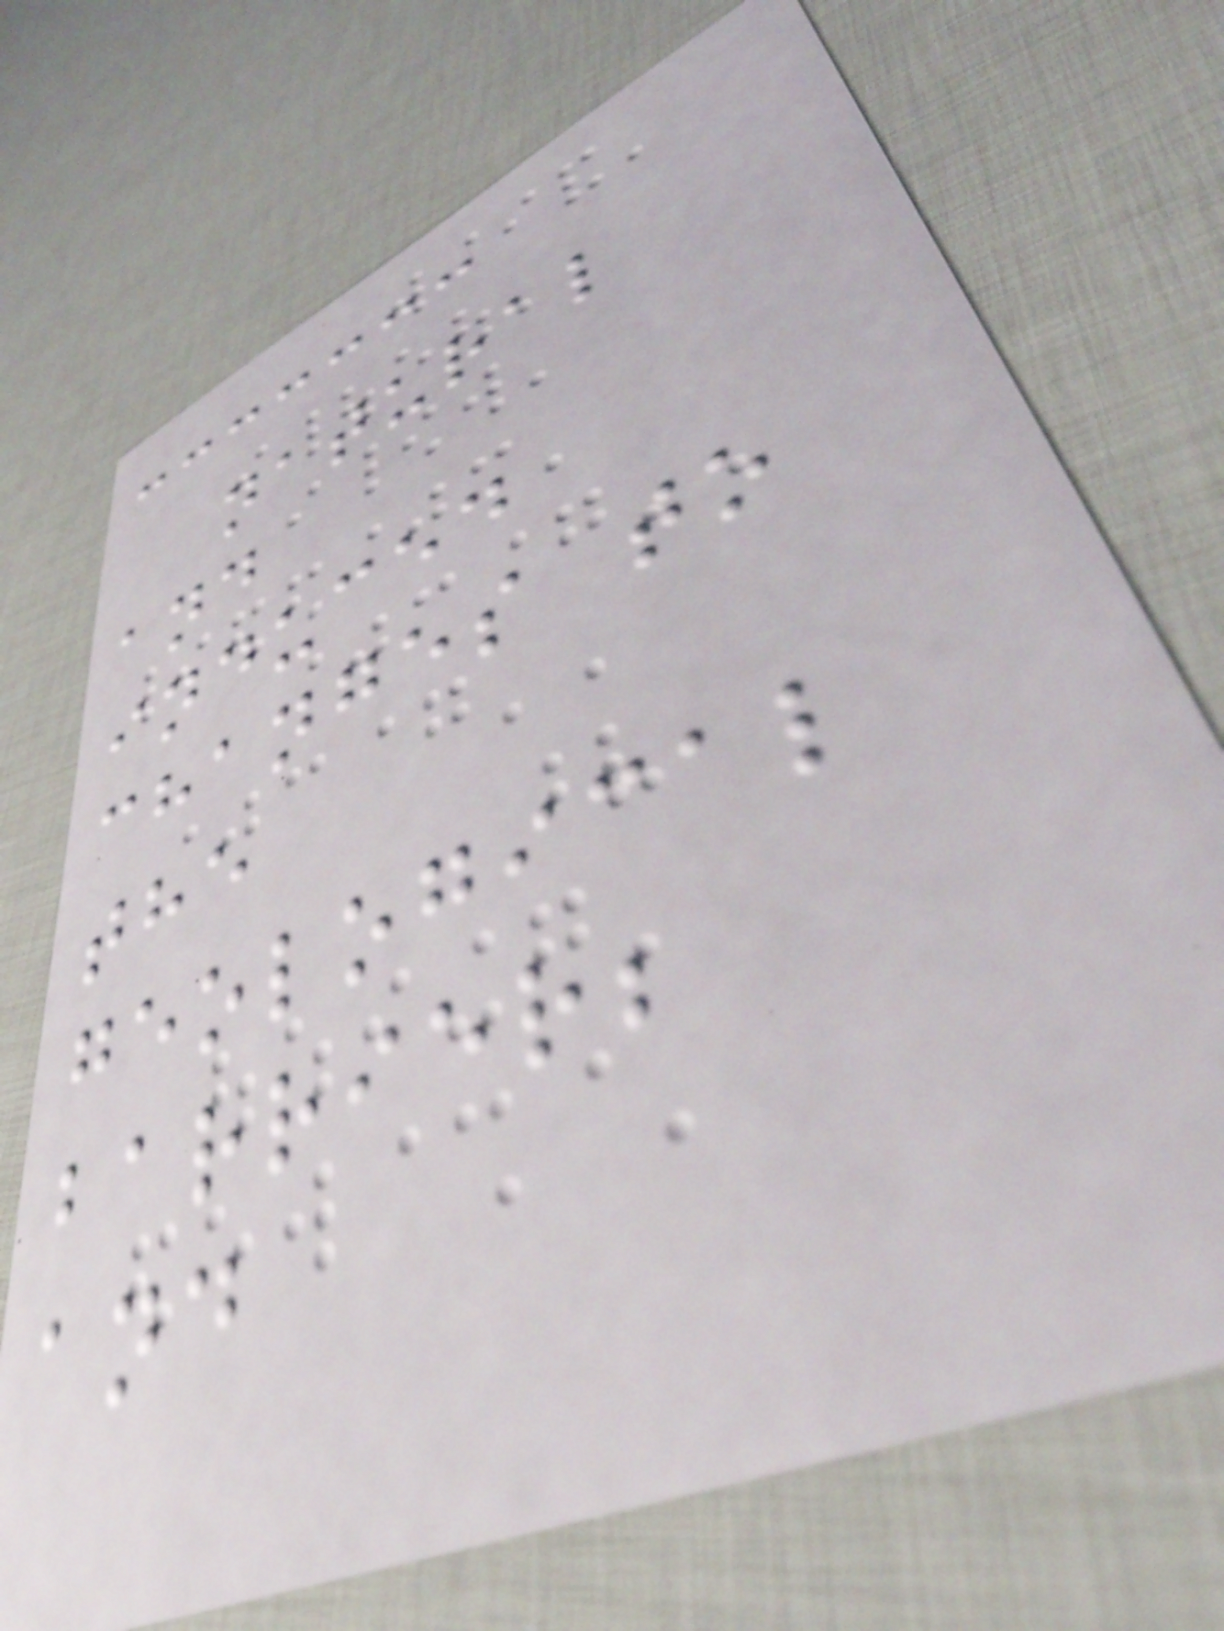natural
and
induced
changes to
the
geological
barrier;
and
